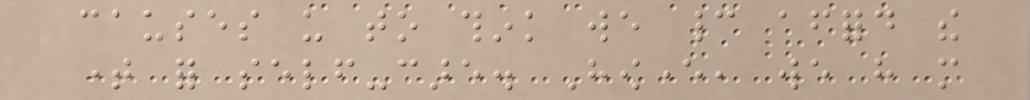causes us to think we cannot afford the
time for self-care. However, we have more
